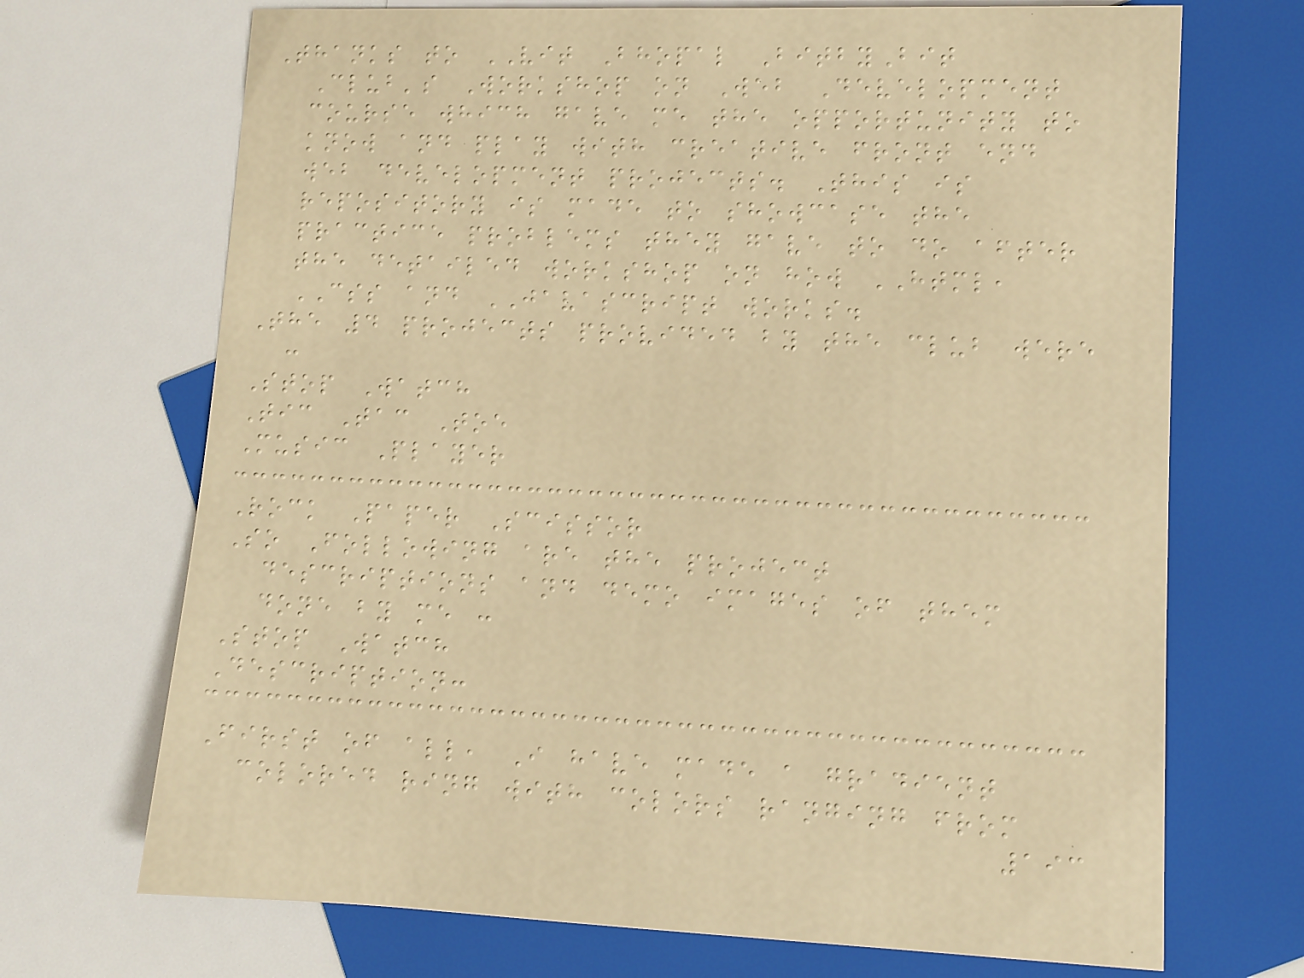Thanks to VIT Bhopal BitbyBit
Club's Workshop on Web Development
course which gave me the opportunity to
know and play with creative front end
web development projects. This is
repository is made to showcase the
practice problems they gave to do after
the detailed workshop on how HTML,
CSS and JAVASCRIPT works.
The 4 projects provided by the club were
:
Stop Watch
Tic Tac Toe
Music Player
Rock Paper Scissor
So Following are the project
descriptions and demo images of them
done by me :
Stop Watch
Description:
First of all, I have made a gradient
colored ring with colors ranging from
193
